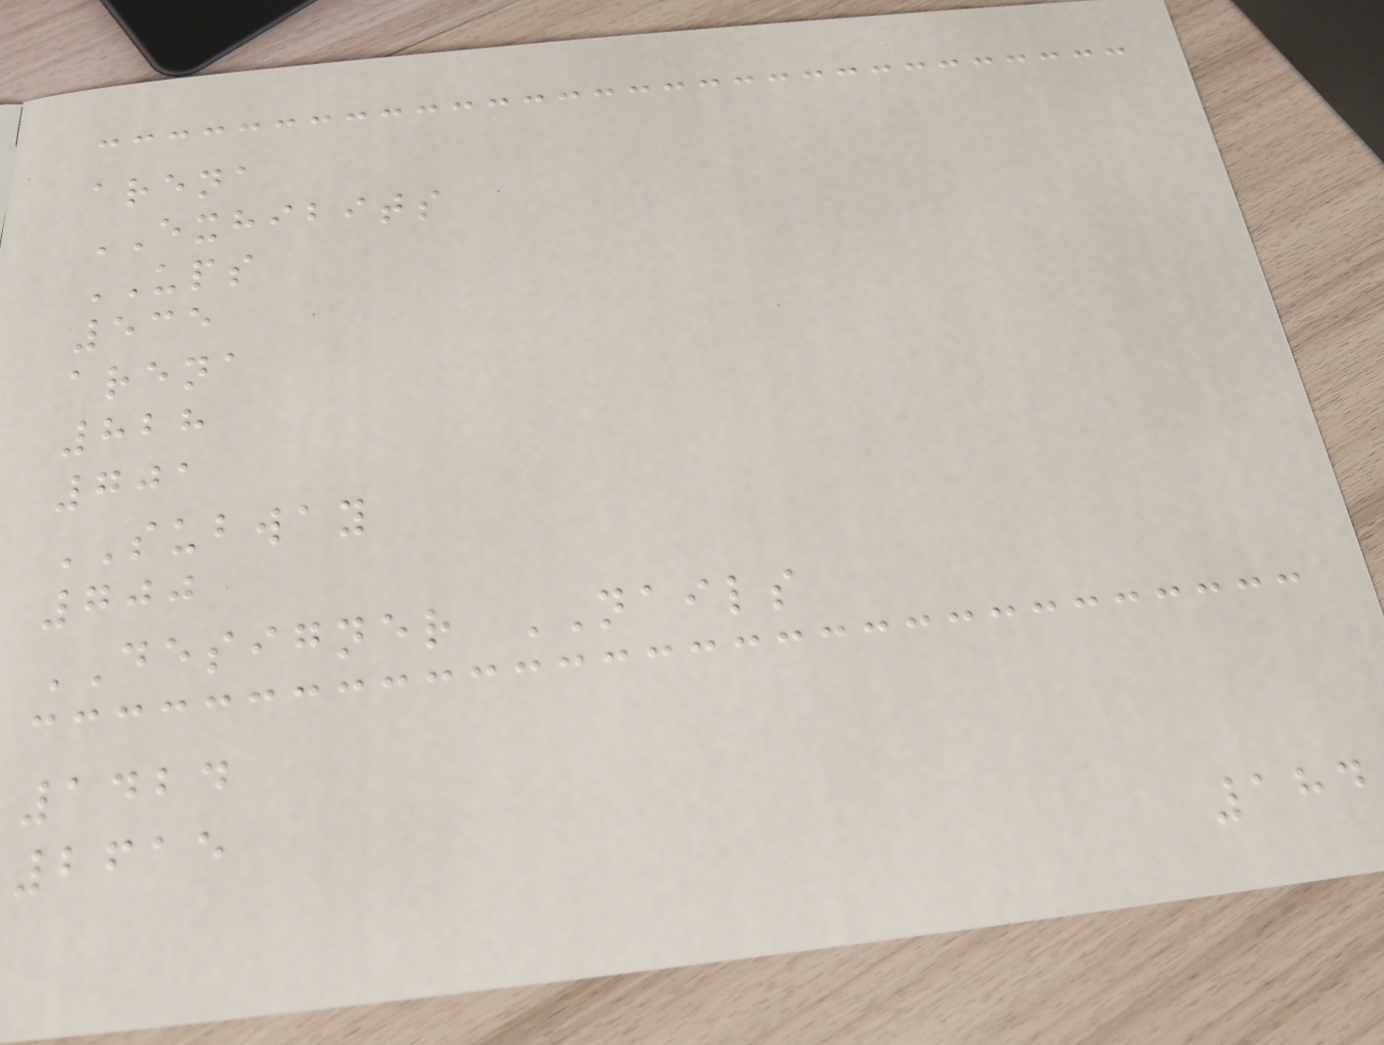arena
EXHIBITS
UPS
535
arena
828
701
SUBWAY
700
DESIGNER NAILS
1424
2615
184
